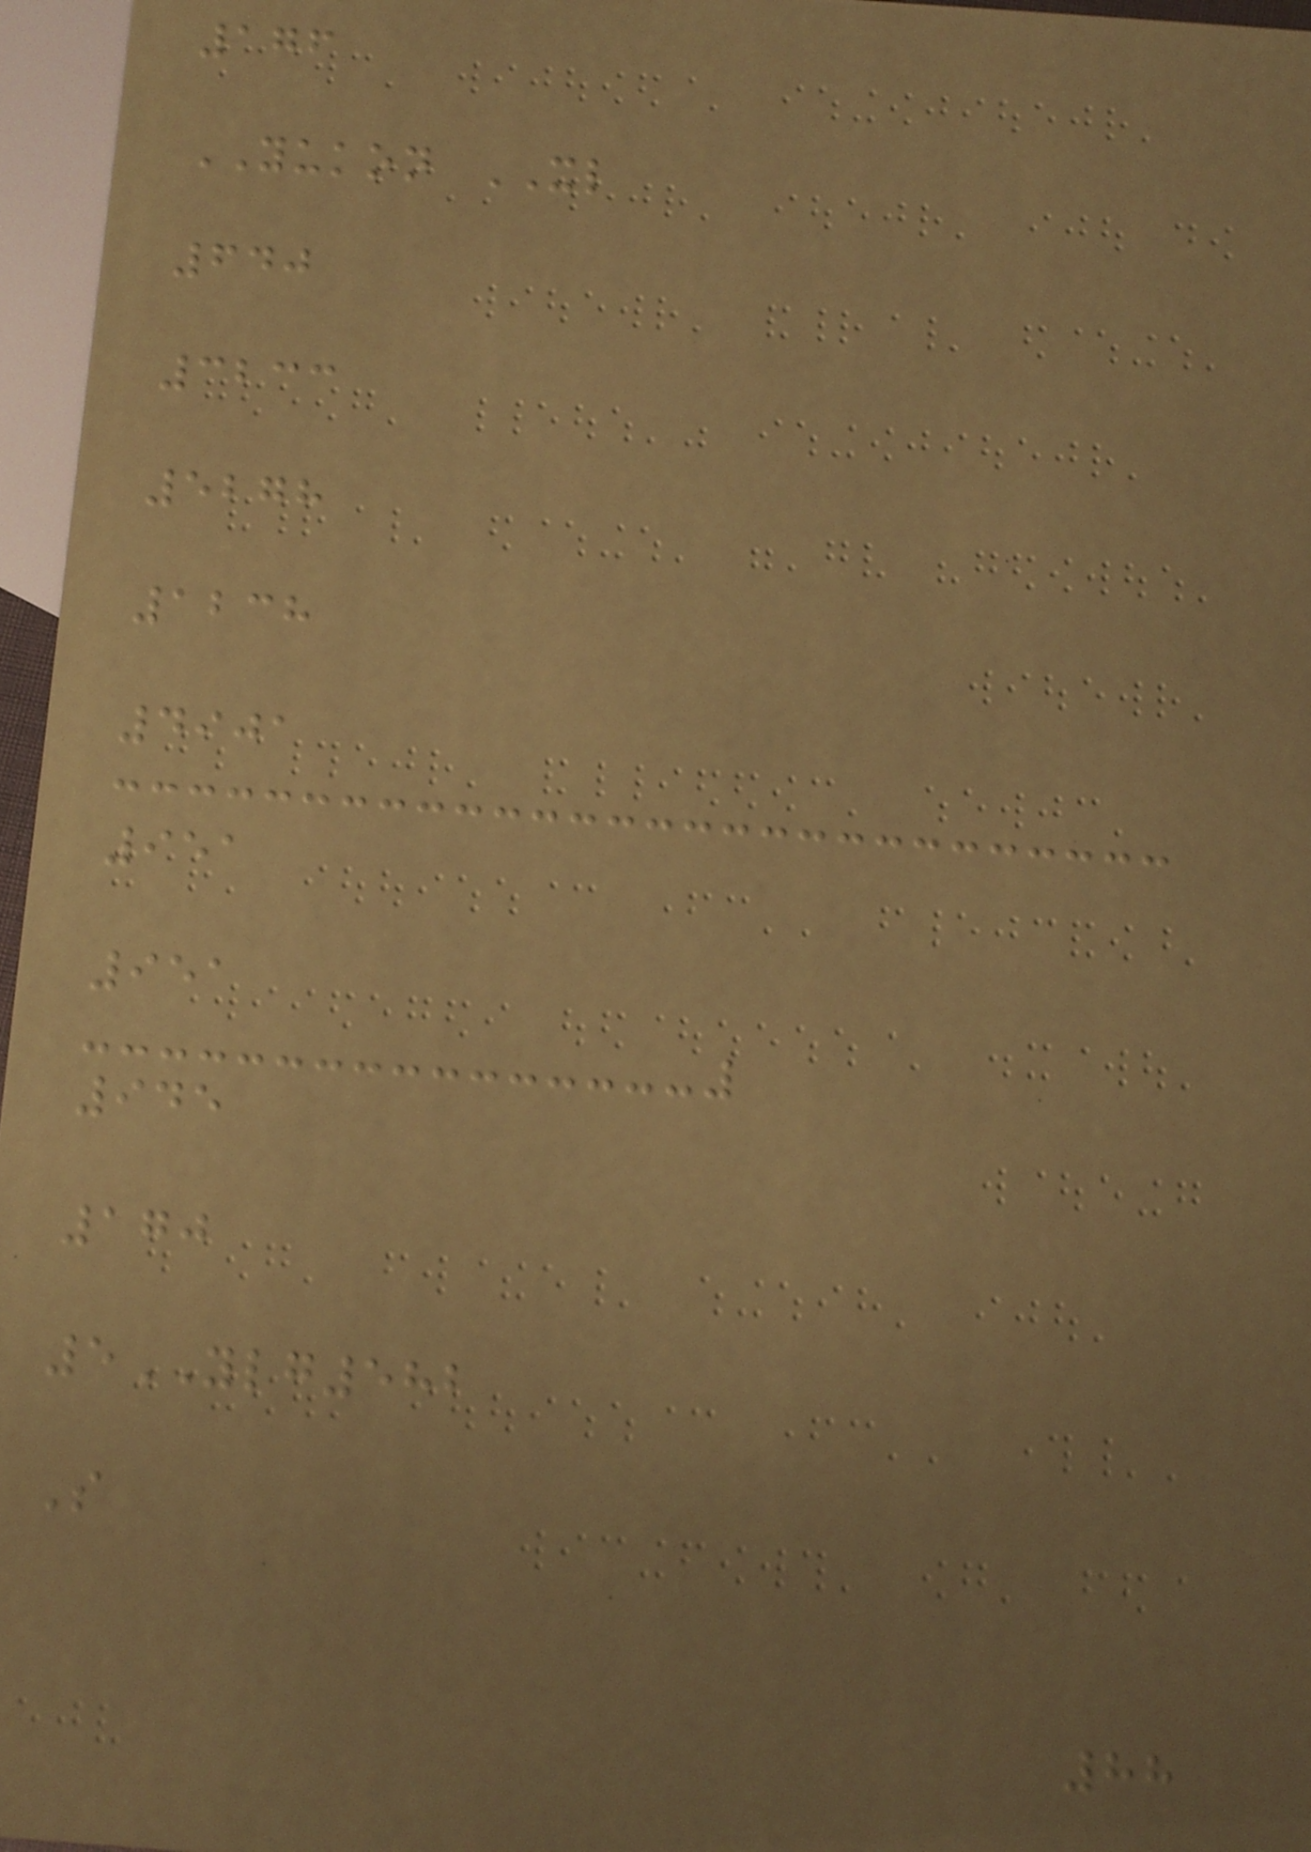176
YUKON XL
640
3233
5278
1238
4901
951
951
945
170
5YLG582
S
88
